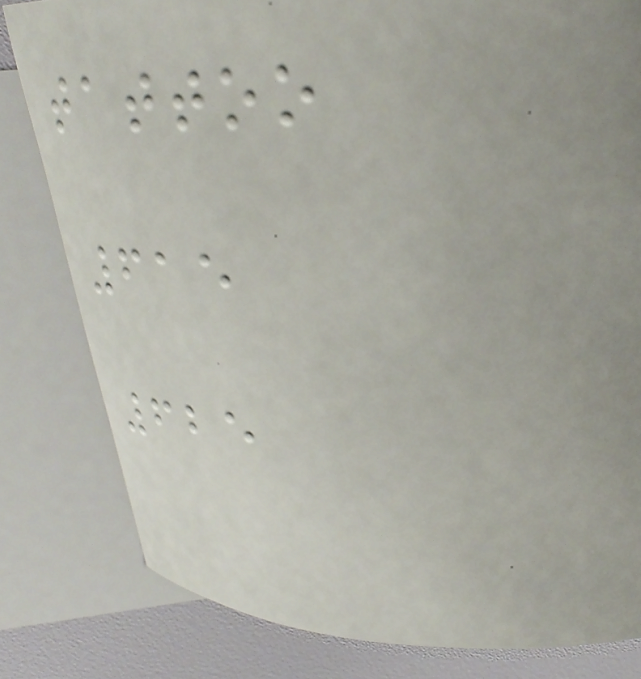tattoo
615
625
